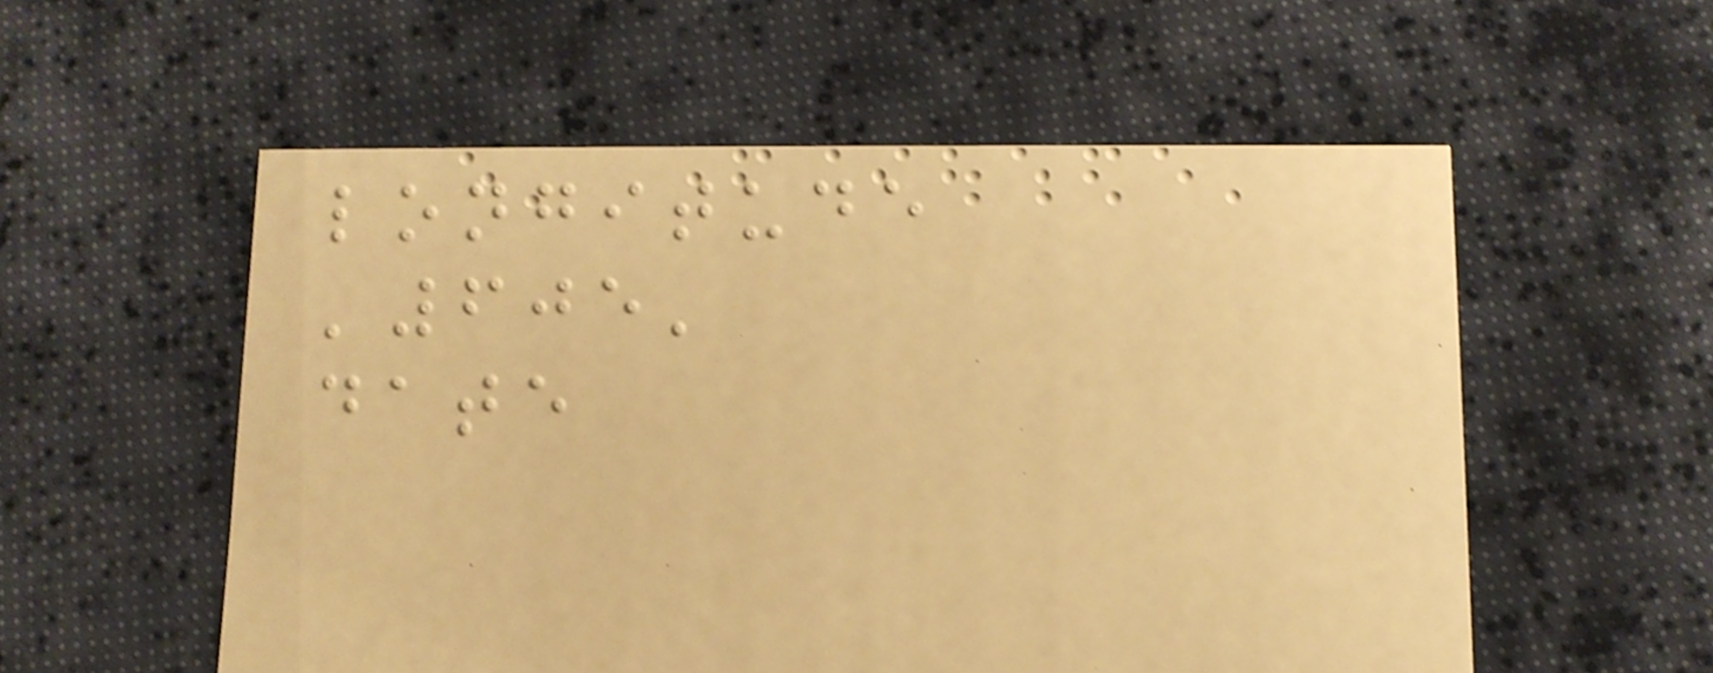longitude
'605'
date
